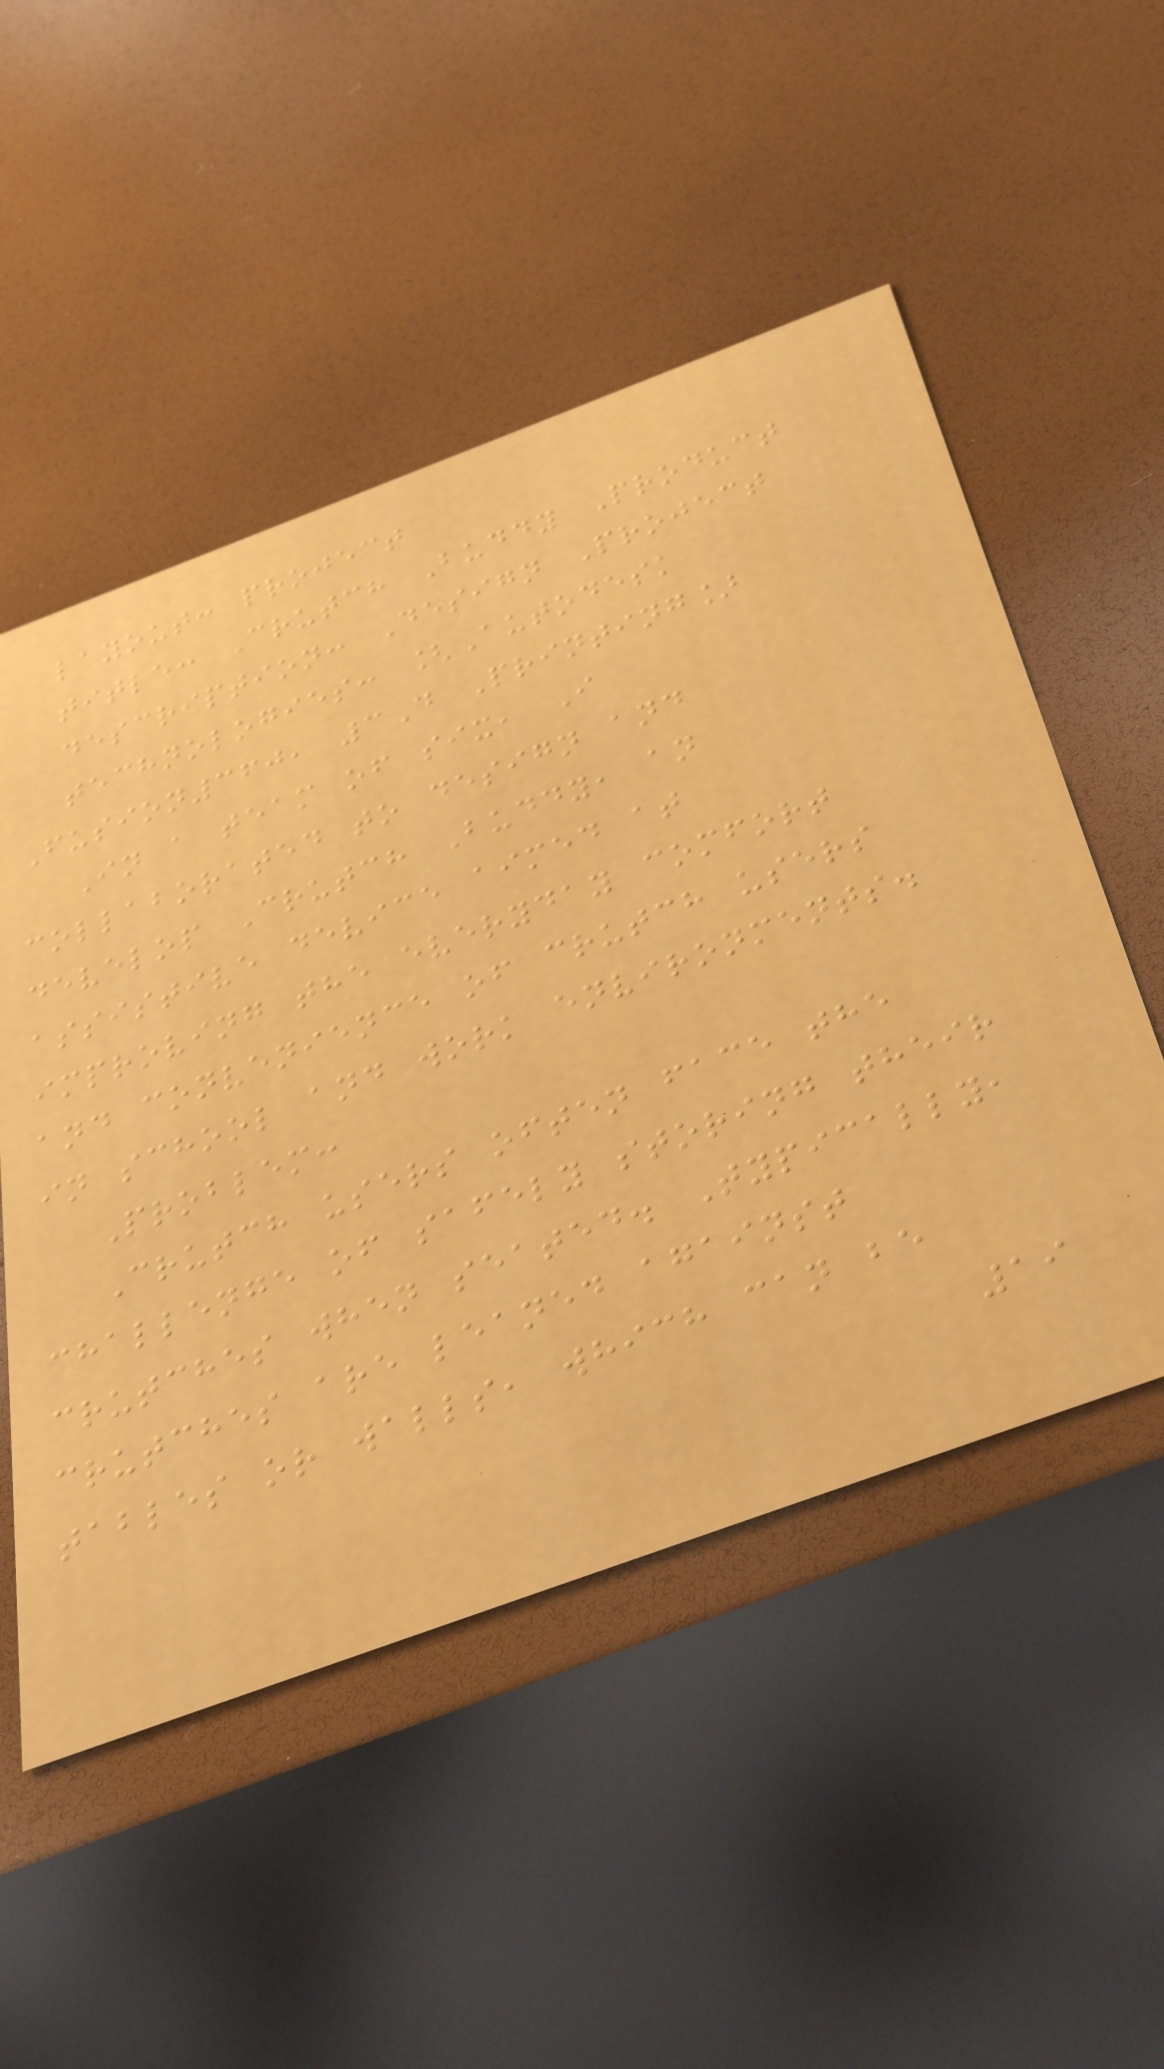layout: project
title: Crutch Buddy Product
description: Design Project
technologies: [Autodesk
Fusion360, 3D Printing]
In a team of six, I
collaborated to design and
develop Crutch Buddy, an
assistive device aimed at
improving the everyday comfort
and convenience of crutch users
in school and work environments.
Problem:
Crutch users often face the
challenge of safely storing their
crutches when seated. Typically,
crutches are leaned against
tables or walls, which can be
19
